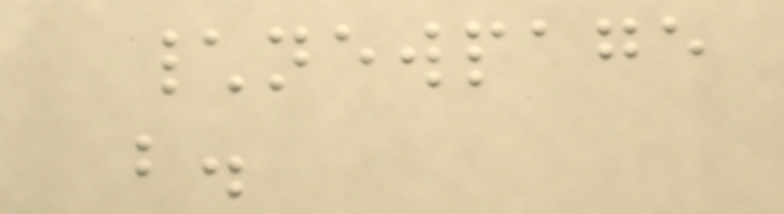\newpage
b.
